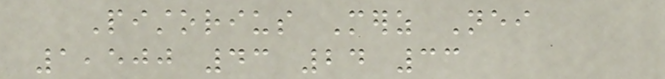Pistorius Merz Neither
1,500 43 24 33
